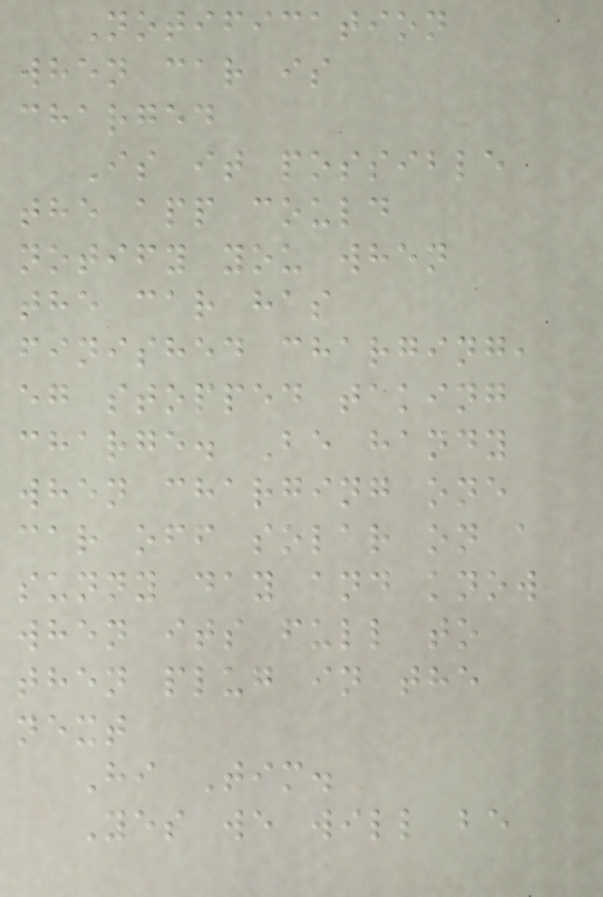Notification
when car is
charged
Is it possible
the app could
notify you when
the car has
finished charging,
eg stopped taking
charge. Be handy
when charging one
car off solar on a
sunny day and know
when its full to
then plug in the
next
Hi Tim.
Yes we will be
